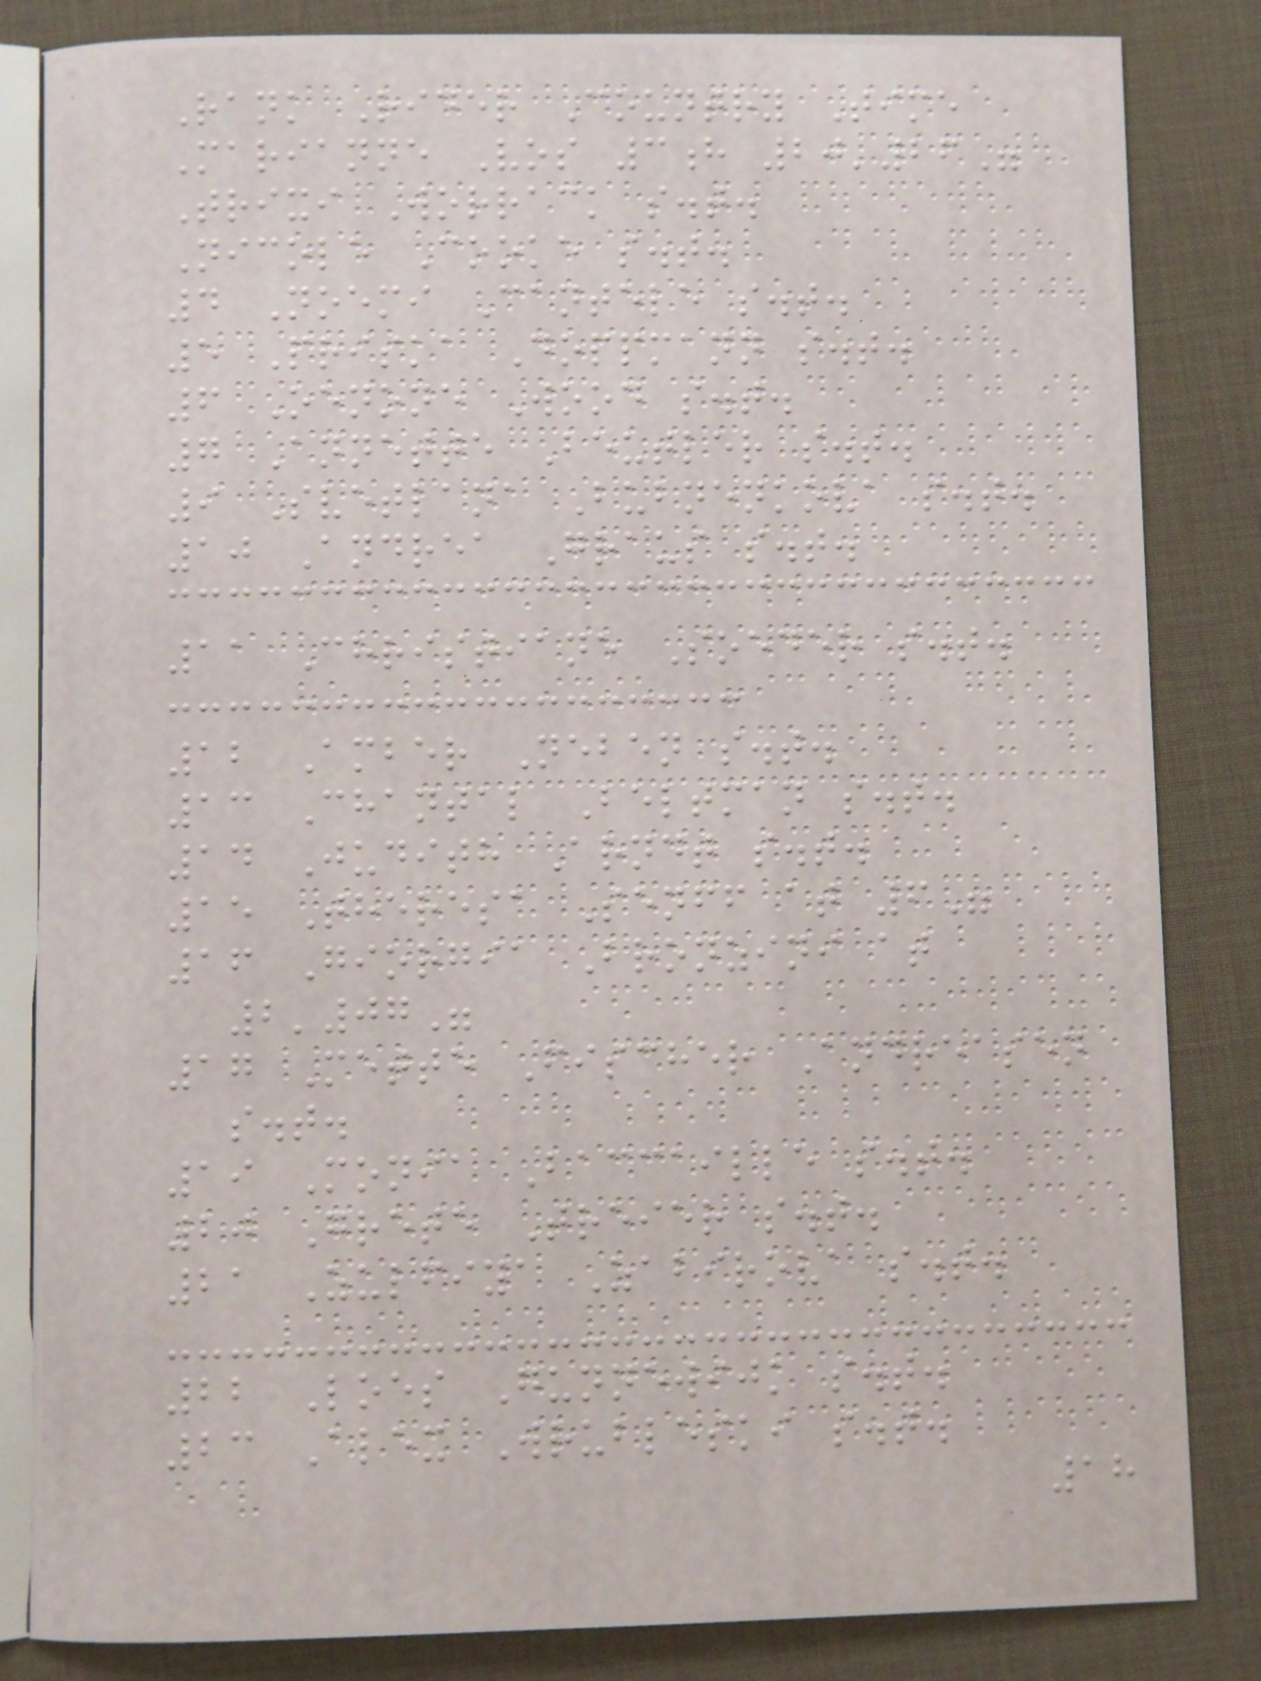Rank Rider Country Time
Marianne Vos 3h 20'26"
Trixi Worrack s.t.
Nicole Cooke s.t.
4 Noemi Cantele s.t.
5 Priska Doppmann s.t.
6 Oenone Wood s.t.
7 Annette Beutler s.t.
9 Svetlana Bubnenkova s.t.
10 Andrea Graus s.t.
11 Christiane Soeder s.t.
12 Amber Neben s.t.
13 Chantal Beltman s.t.
14 Judith Arndt s.t.
15 Theresa Senff at 6"
16 Giorgia Bronzini at
2'07"
17 Mette Fischer Andreasen
s.t.
19 Monia Baccaille s.t.
20 Grete Treier s.t.
21 Zulfiya Zabirova s.t.
22 Loes Gunnewijk s.t.
23 Alex Wrubleski s.t.
18
